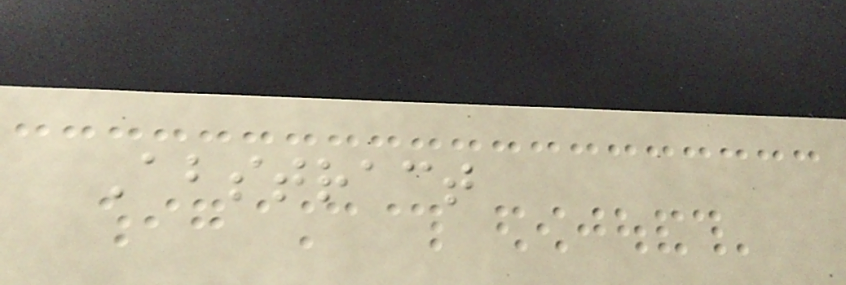Abstract
